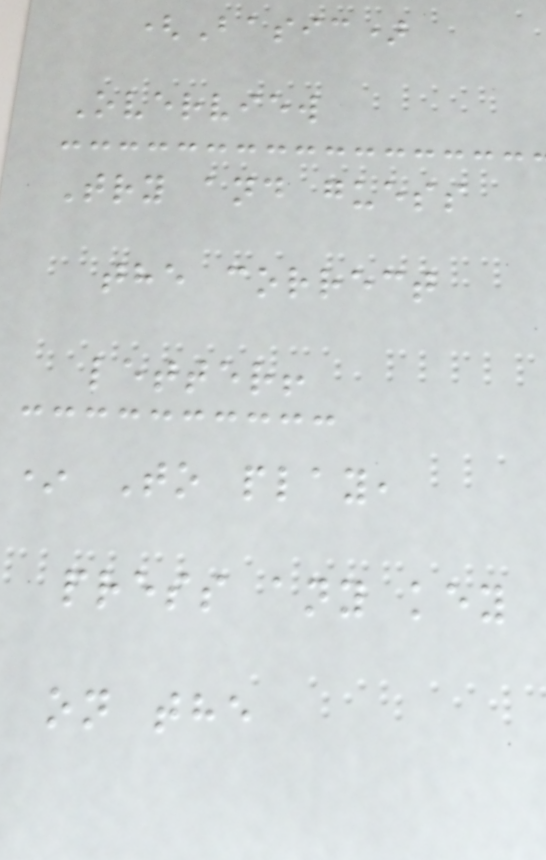(Basic)
Overview
Try and guess
the correct
letter!
* To play,
press any key
on the
